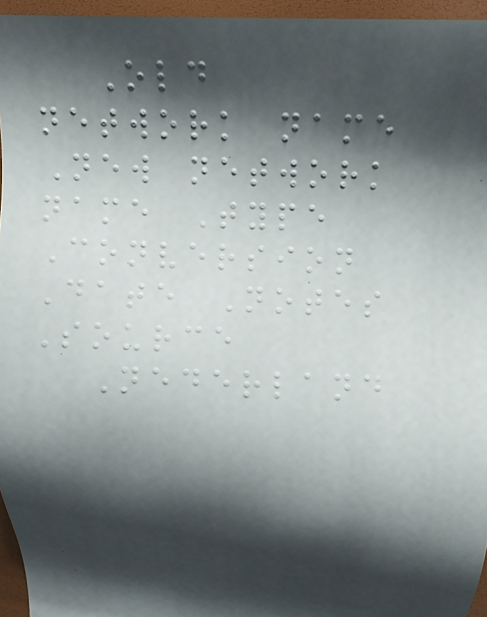Old
network name
New network
name Type
Conversion
Date Notes
Source
Nederland
